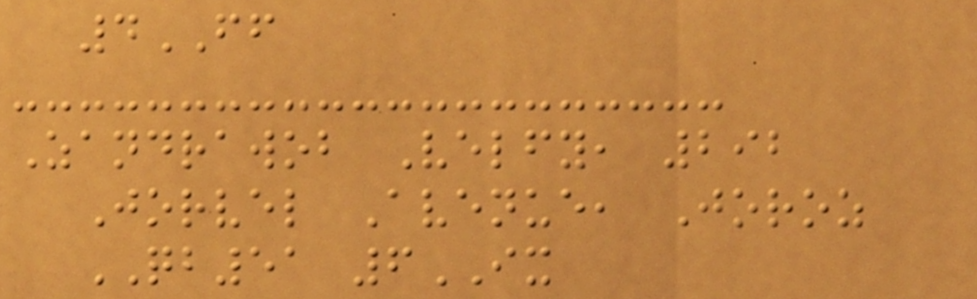4FF
Zandrawob Velfy, 292
Jorvel Avenue, Joroz
QB51 6IX
